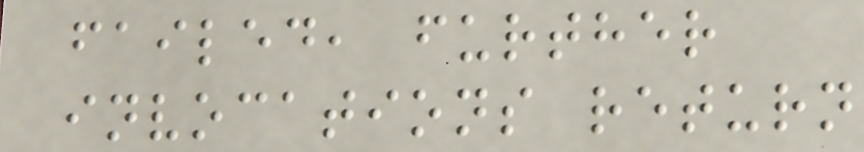failed, further
invocations return
